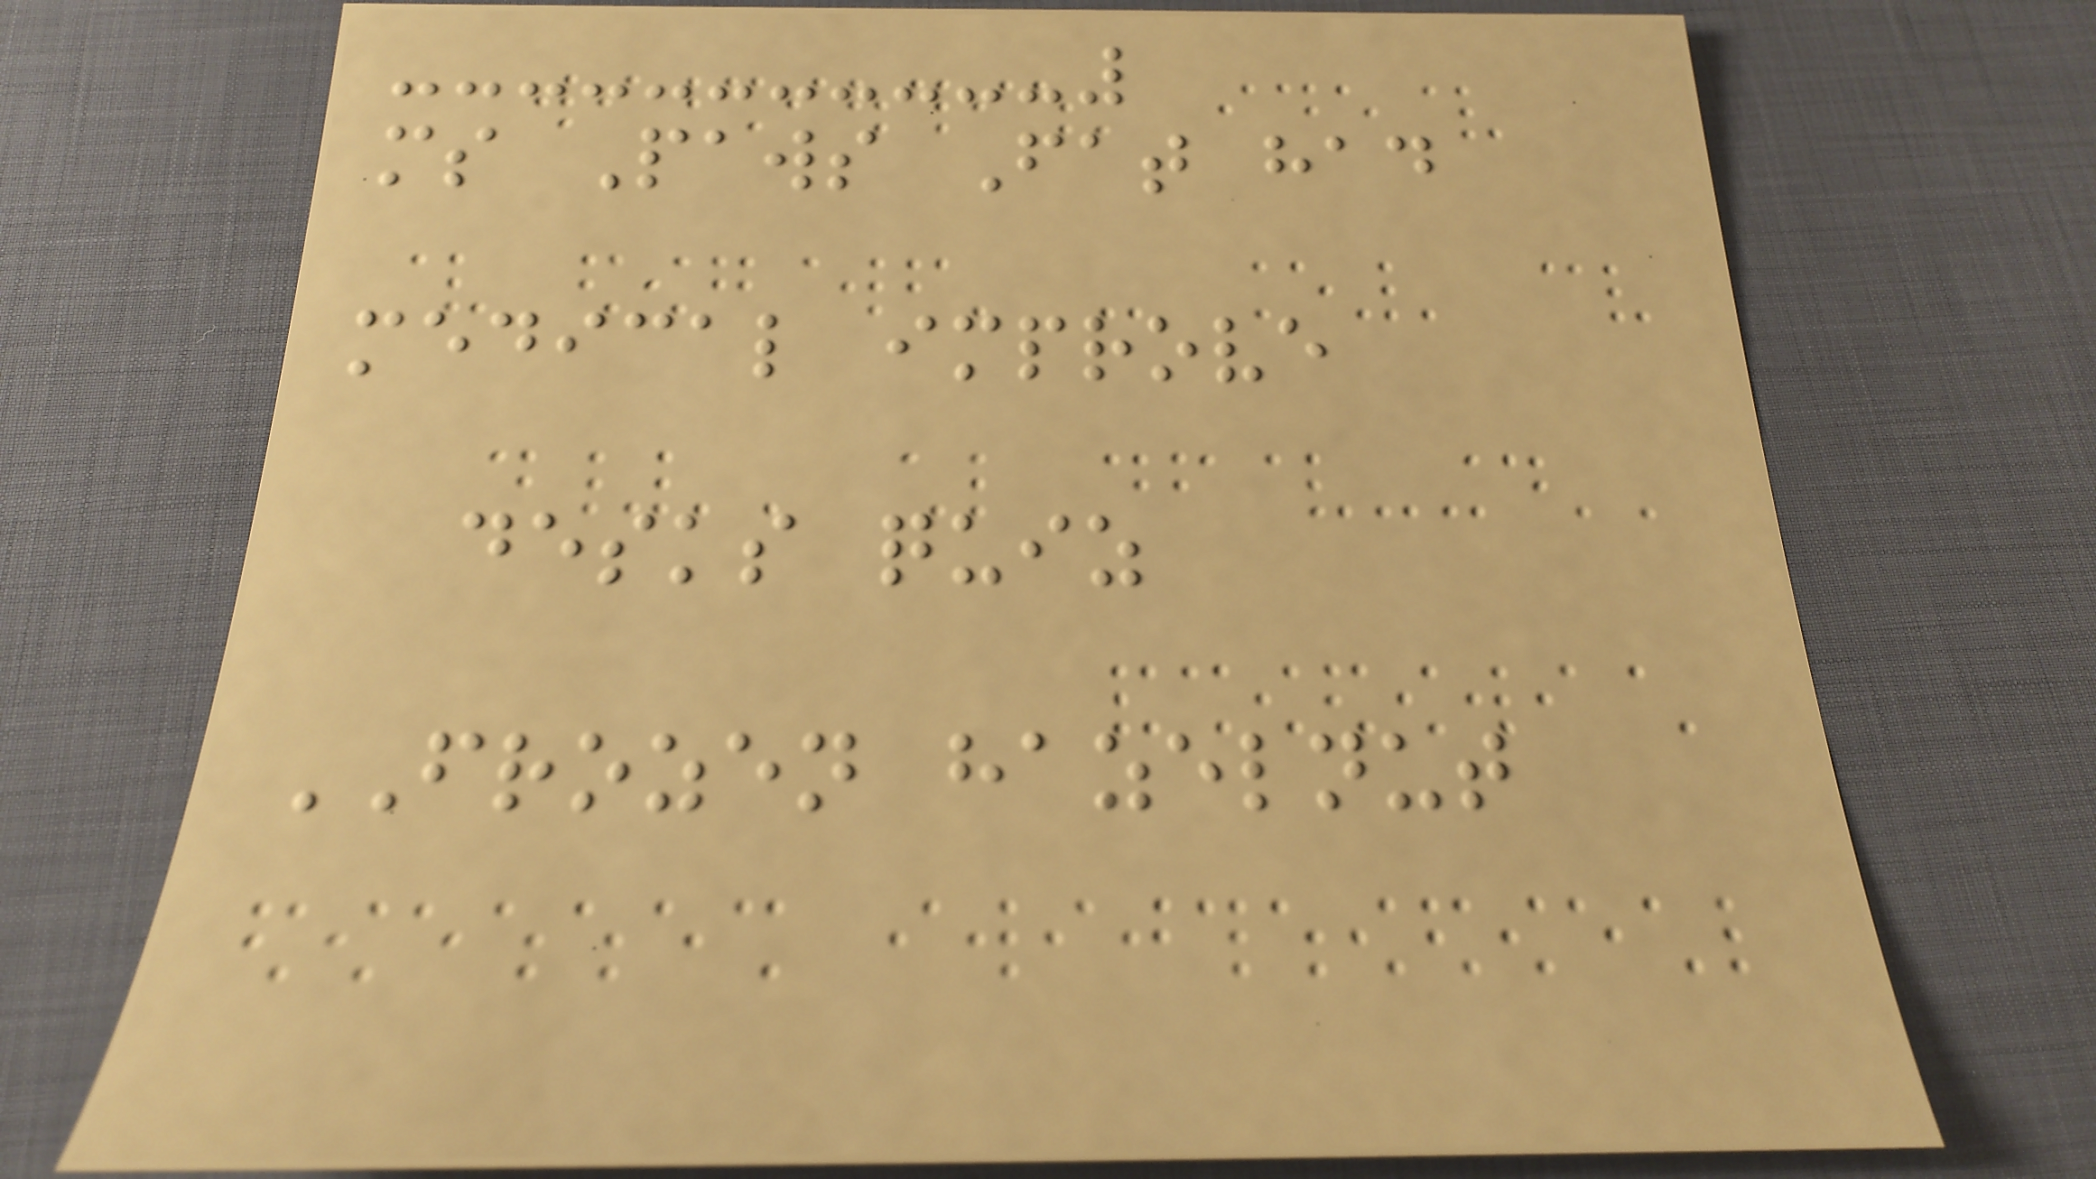ms Paws Fat had
medical improve
desks quiz
FROZEN hazelnut
